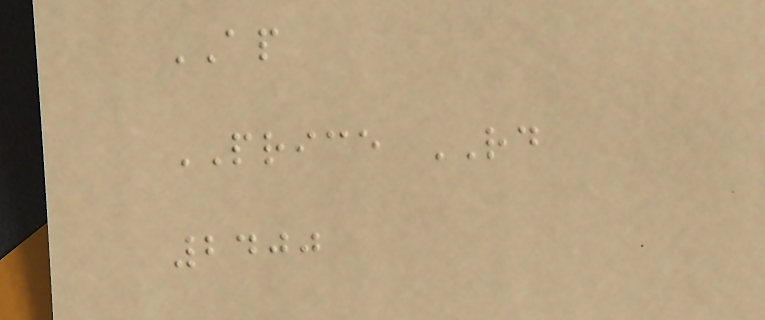AP
PRICE RD
2400
